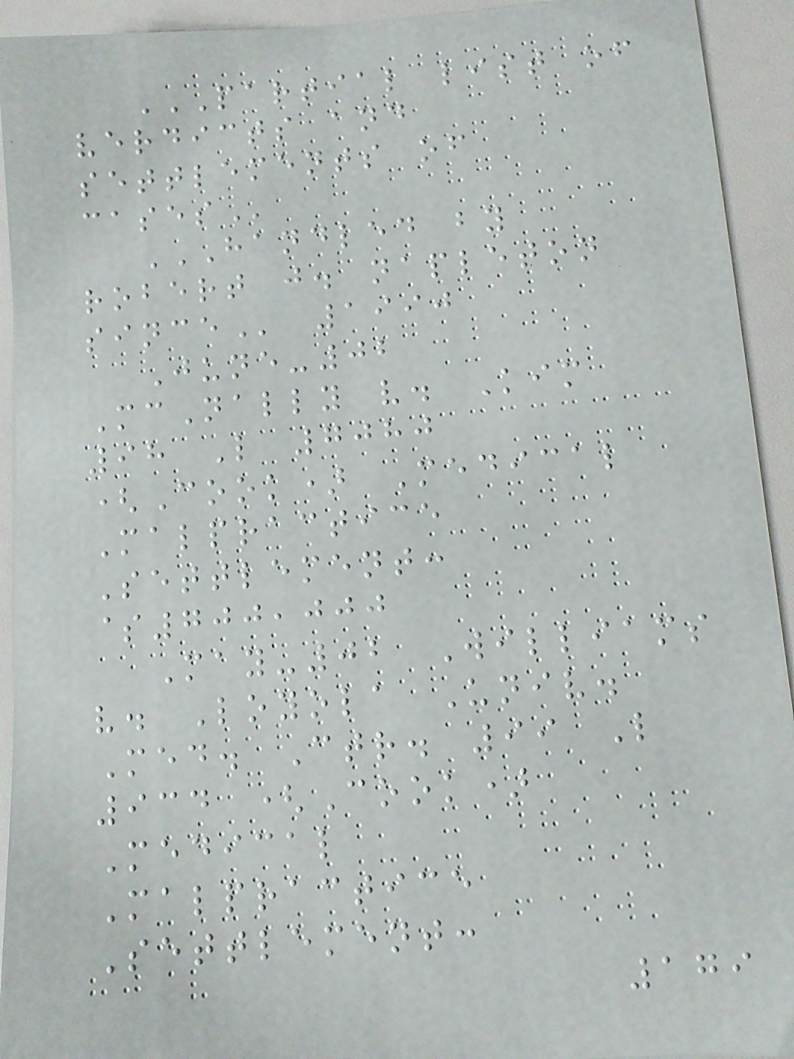PARTIAL LIST OF
VERDICTS AND
SETTLEMENTS OF
CASES
HANDLED BY
ROBERT J. NAPLETON
SINCE 1990
June-02
McNally v. Kim
98 L 7080
(Cook) Medical
Malpractice
Settlement:
$700,000
May-02 Williams
v. Loyola Univ.
Med. Ctr. 99 L
934 (Cook)
Medical
Malpractice
Settlement:
179
